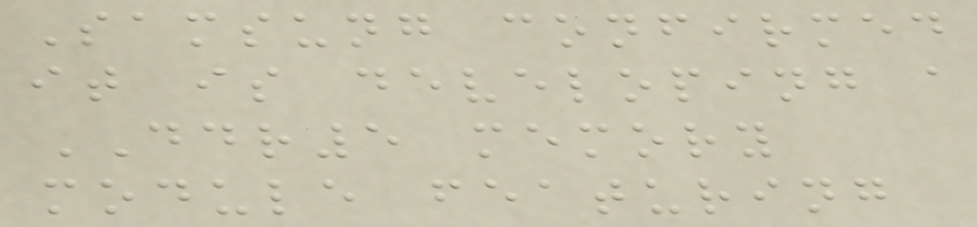Samsung confirmed
it is developing a
DDR5 memory
module featuring
